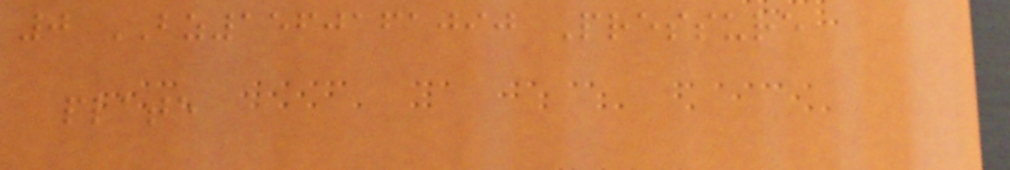0 BZ1560161090 Pressure
plate
